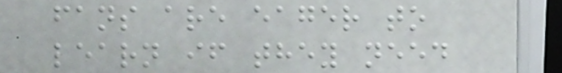fans are eager to
learn if they need
